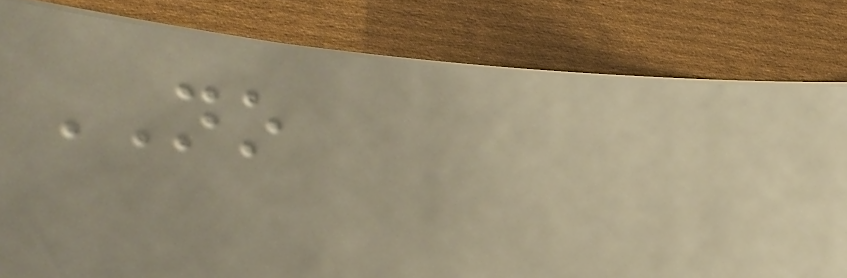NO
